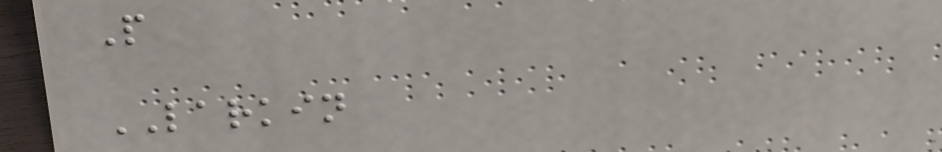P
LARKIN
